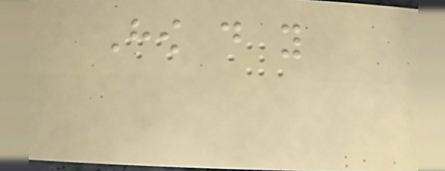How do you
